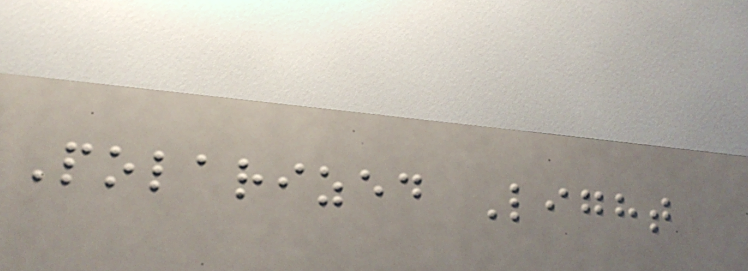Polarized Light
